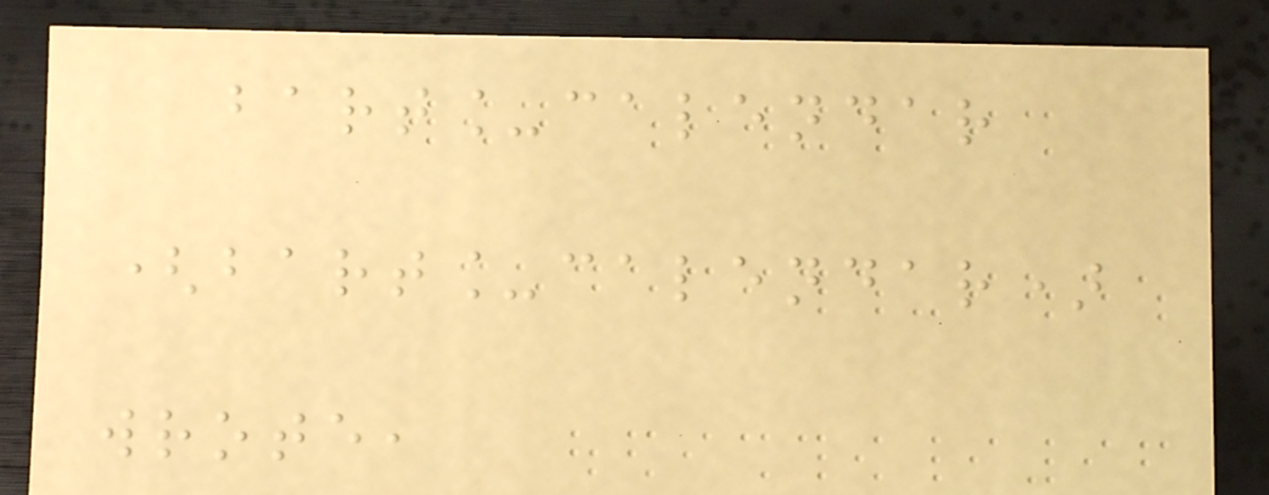bart_calendar
(bart_calendar)
wrote,
